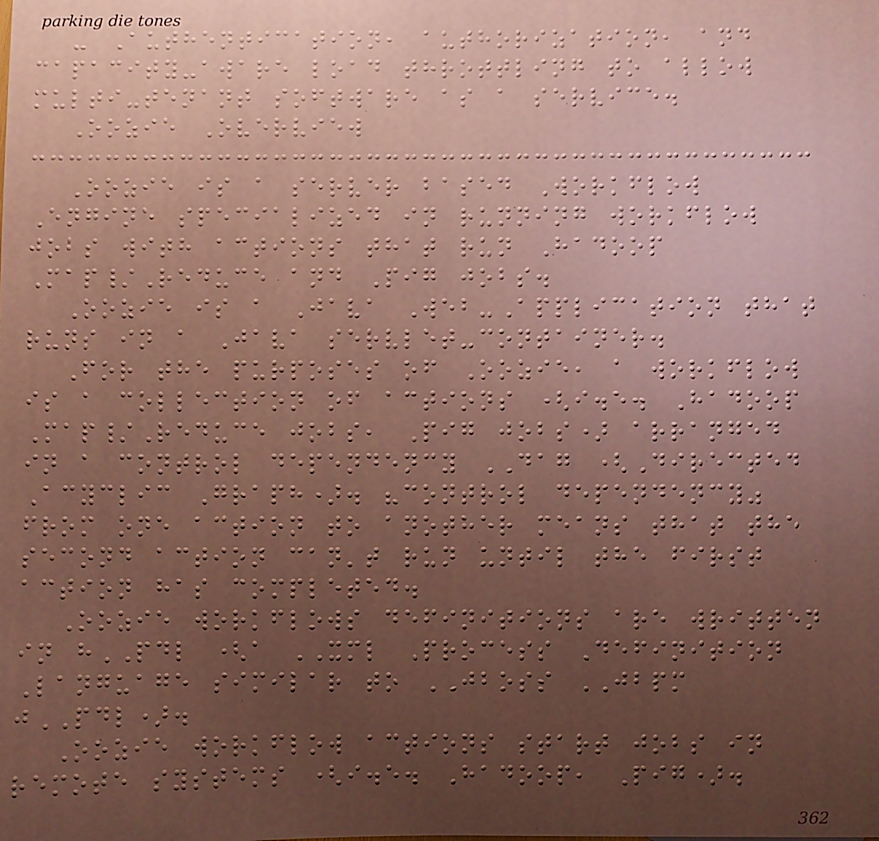- Authentication, authorization, and
capacity-aware load throttling to allow
multi-tenant software as a service.
Oozie Overview
Oozie is a server based Workflow
Engine specialized in running workflow
jobs with actions that run Hadoop
Map/Reduce and Pig jobs.
Oozie is a Java Web-Application that
runs in a Java servlet-container.
For the purposes of Oozie, a workflow
is a collection of actions (i.e. Hadoop
Map/Reduce jobs, Pig jobs) arranged
in a control dependency DAG (Directed
Acyclic Graph). "control dependency"
from one action to another means that the
second action can't run until the first
action has completed.
Oozie workflows definitions are written
in hPDL (a XML Process Definition
Language similar to JBOSS JBPM
jPDL).
Oozie workflow actions start jobs in
remote systems (i.e. Hadoop, Pig).
